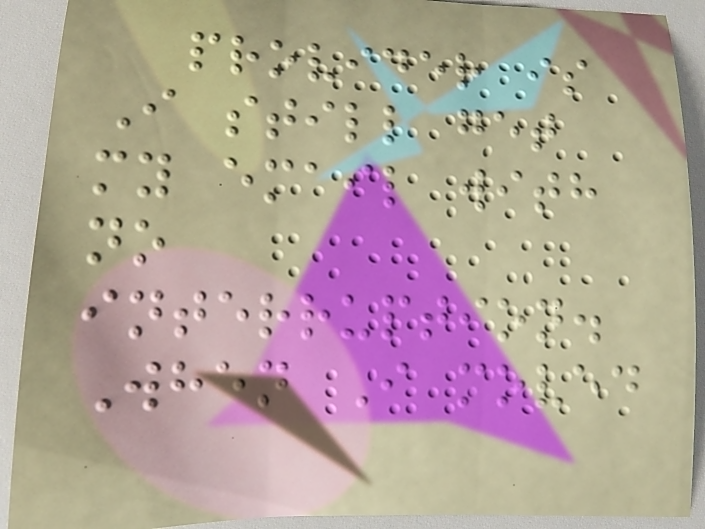provider is
I still get
my email with
no
interruption.
When I moved
